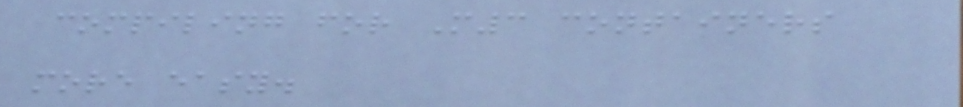compiling for M3 containers
more easy.
